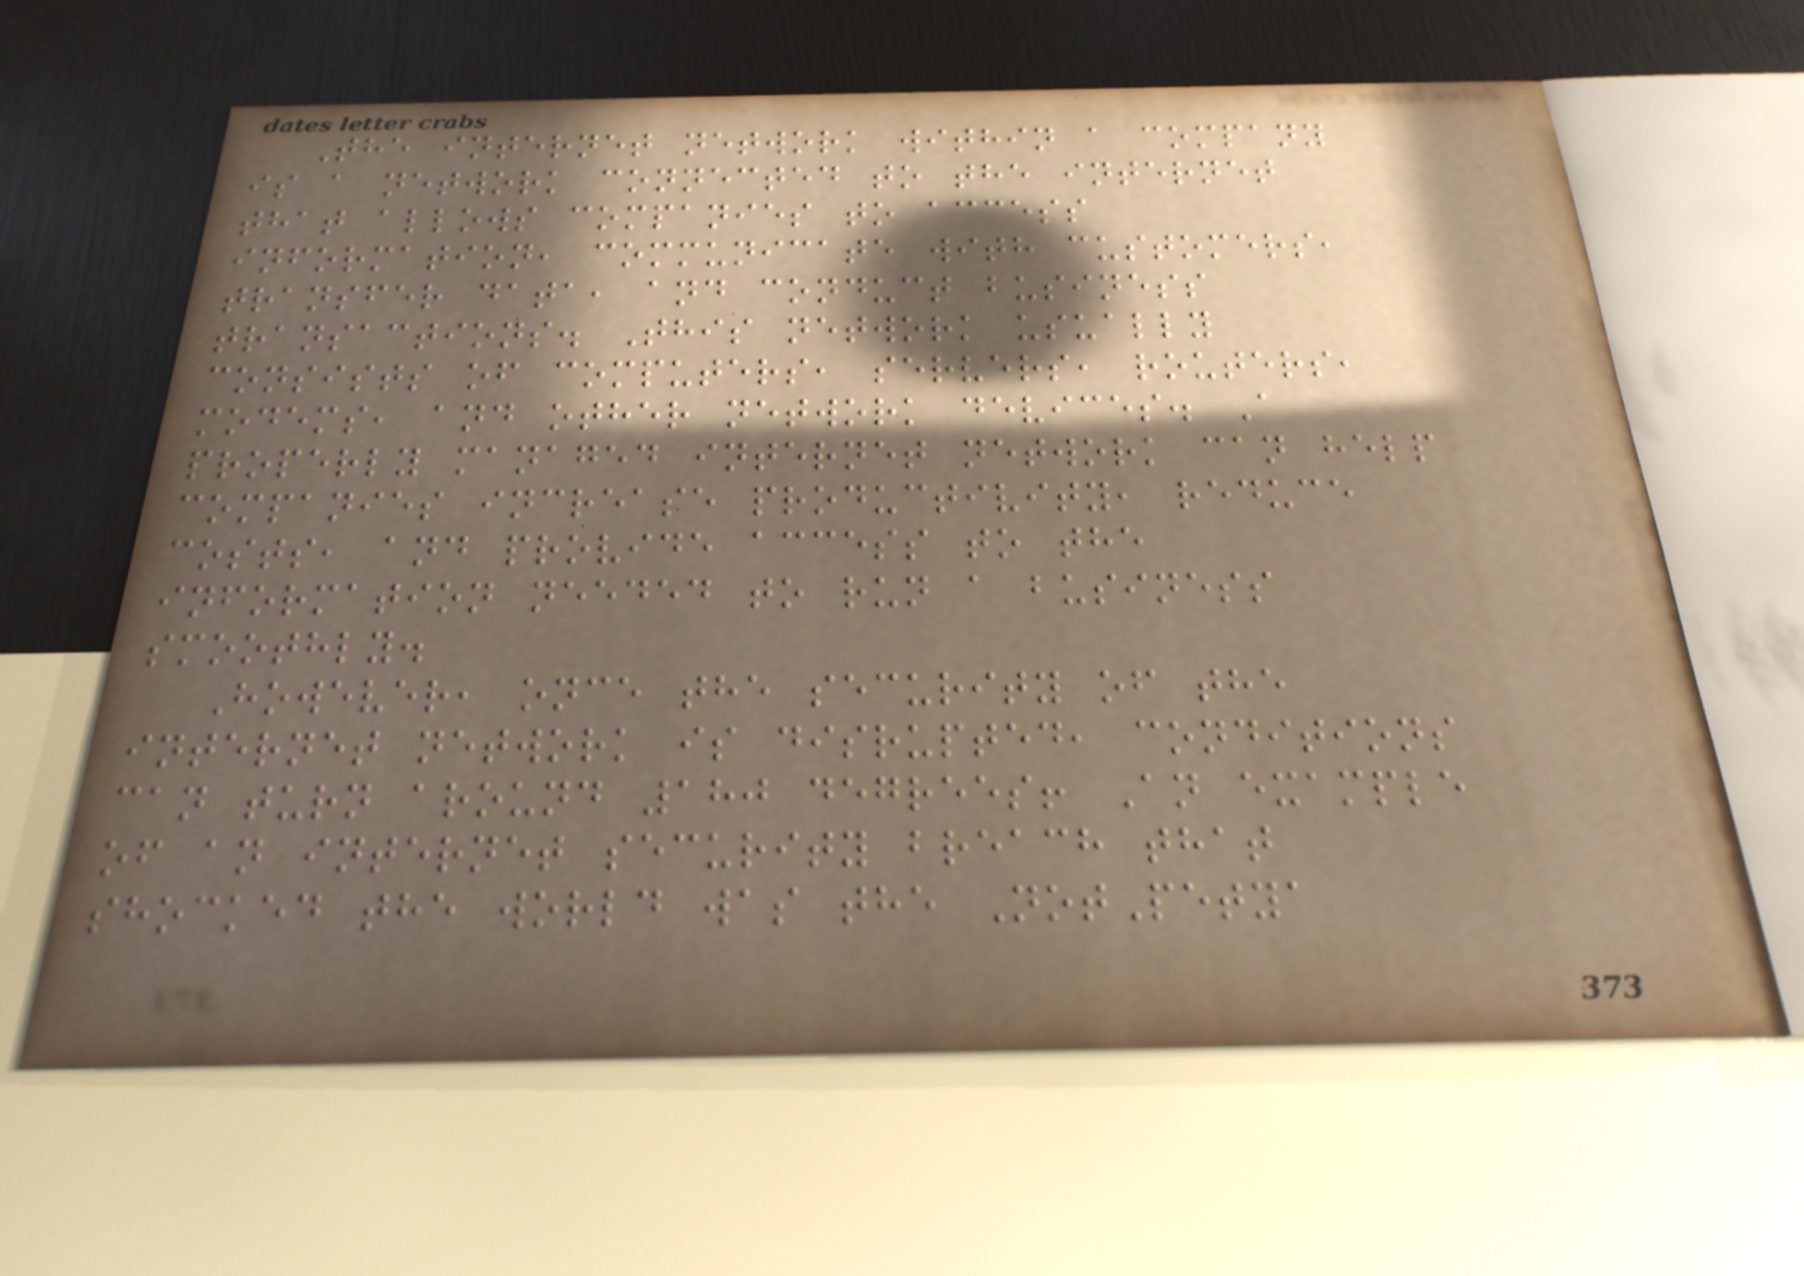The internet network within a company
is a network connected to the internet
that allows companies to access
information, communicate with customers,
transfer data, and conduct business
transactions. This network usually
consists of computers, servers, routers,
modems, and other network devices. A
properly managed internet network can help
companies increase productivity, reduce
costs, and provide access to the
information needed to run a business
smoothly.
However, once the security of the
internet network is disrupted, conditions
can turn around 180 degrees! An example
of an internet security breach that
shocked the world was the NotPetya
